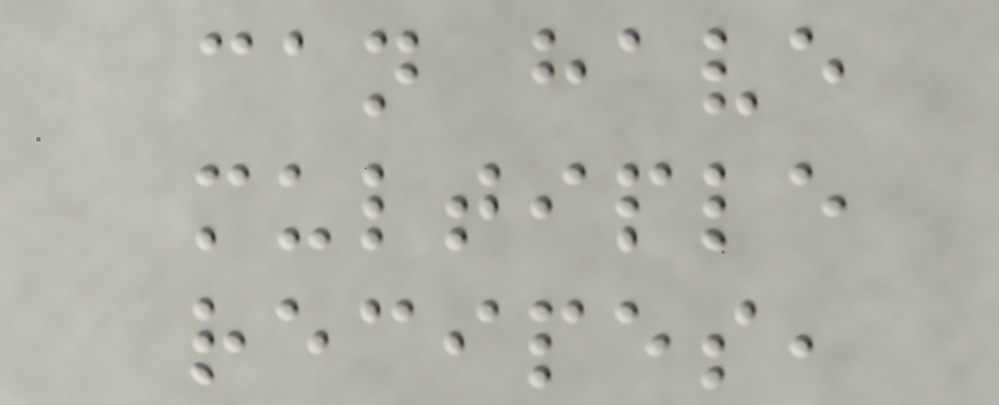can have
multiple
recipes,
